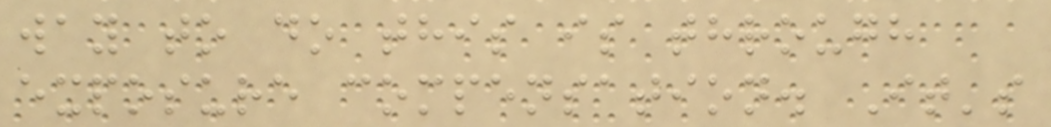way to do this is through
exposure compensation. It's
